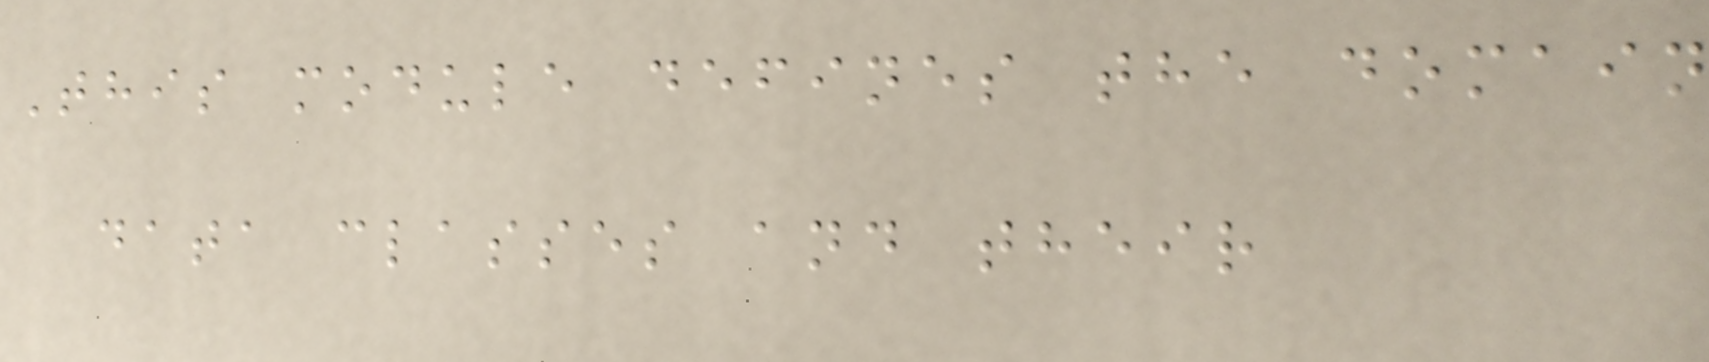This module defines the domain
data classes and their
